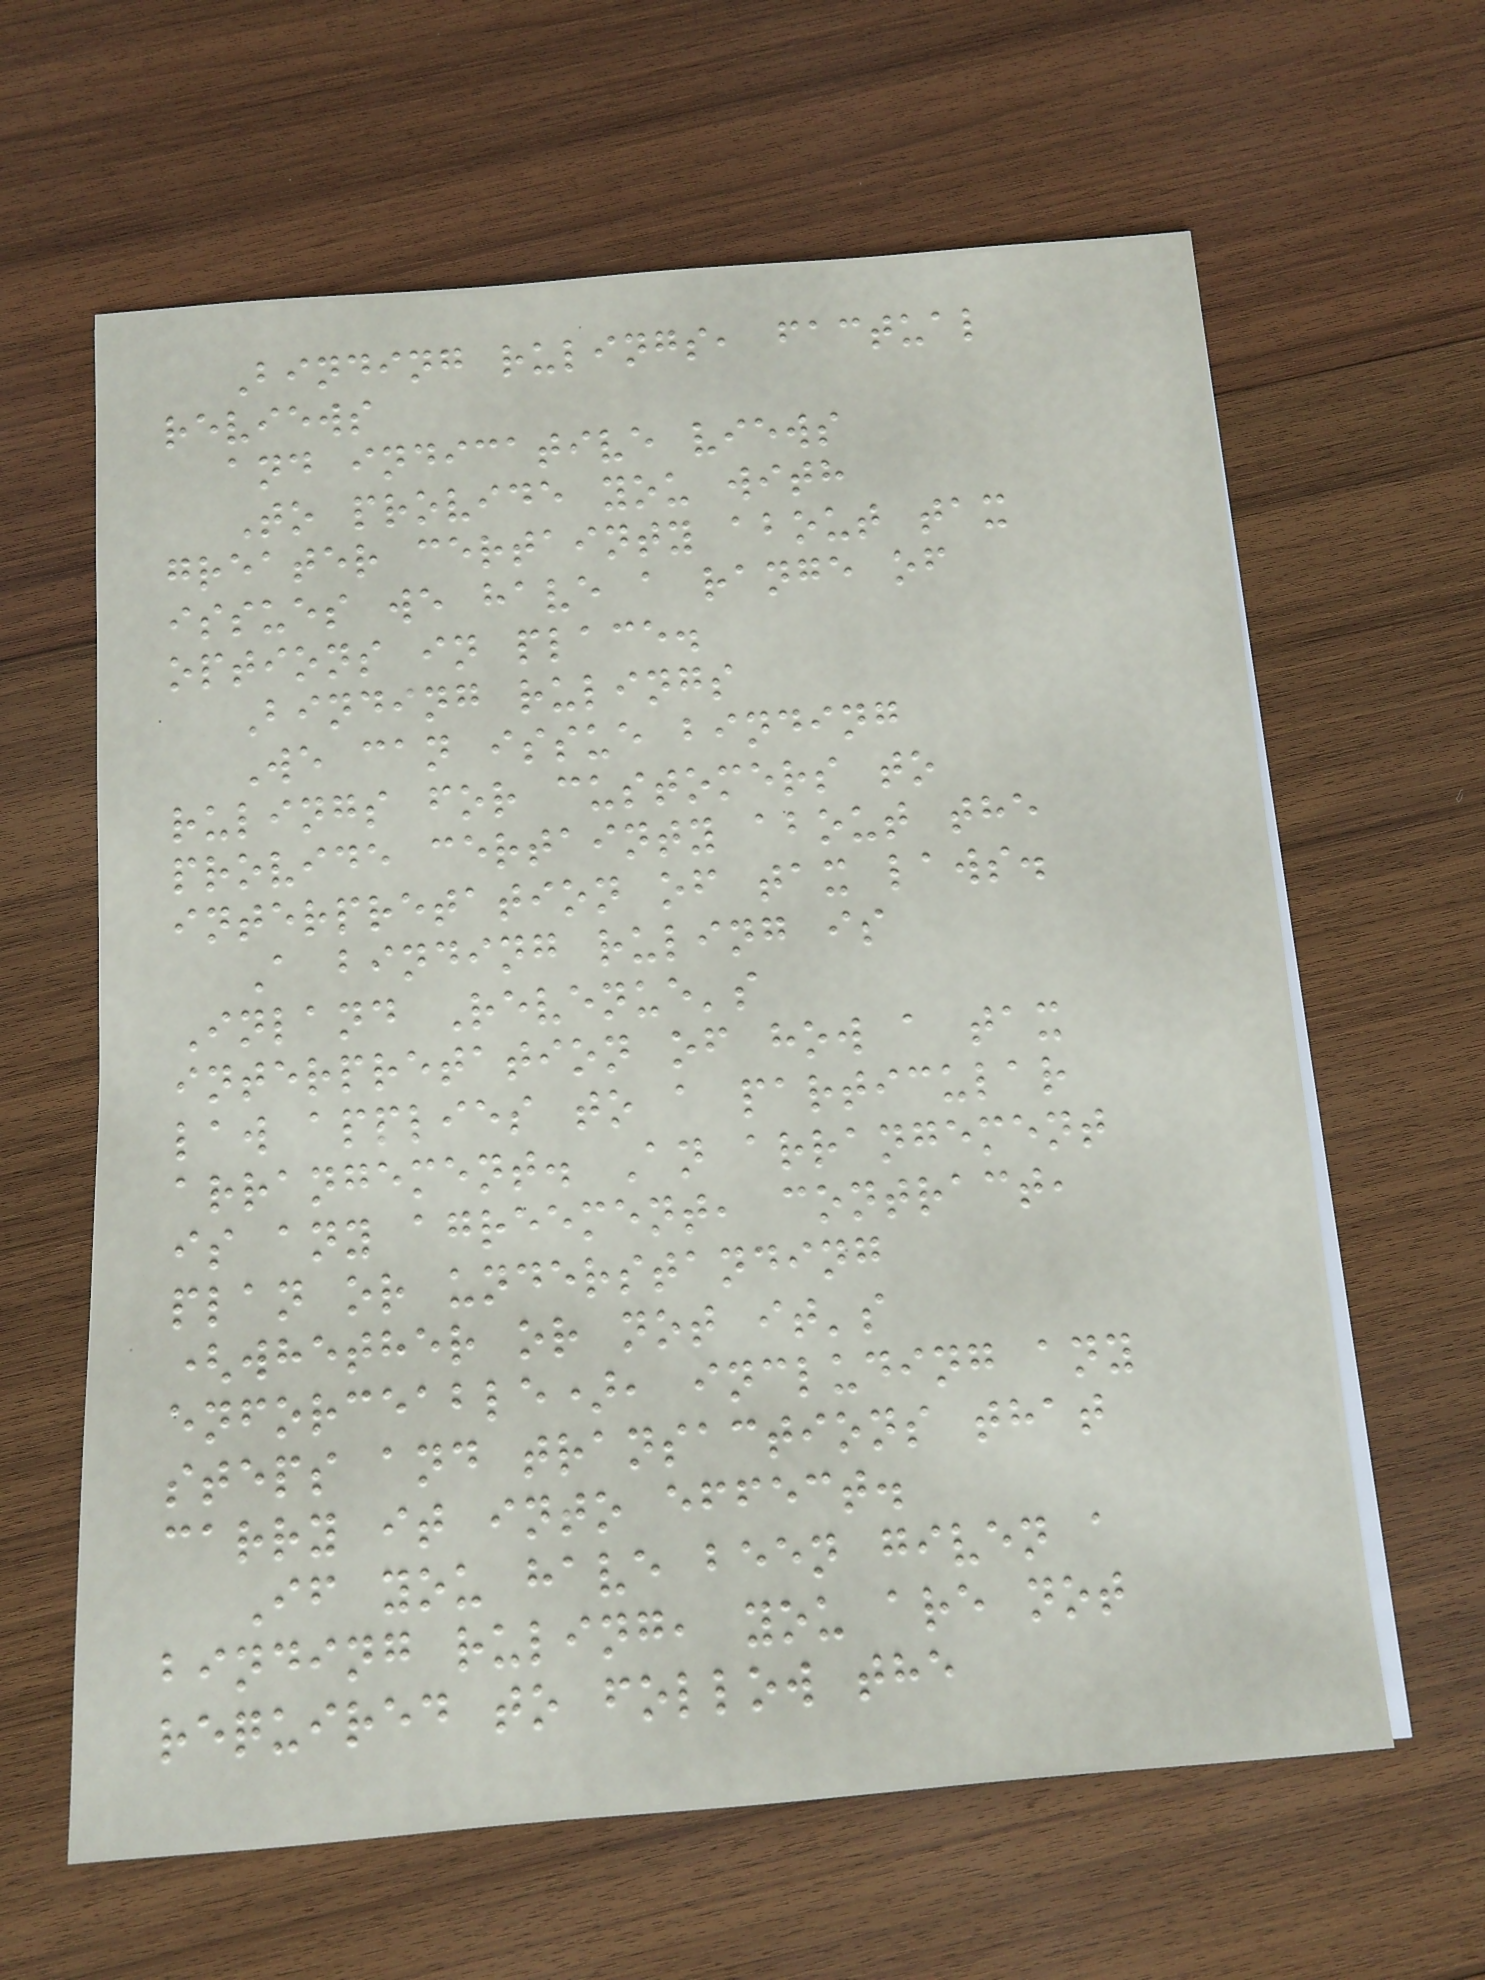Binding rulings, factual
reviews
and indicative views
To provide you with
greater certainty about tax
issues we have a range of
options in place.
Binding rulings
We can issue binding
rulings for customers to
provide certainty about the
interpretation of tax laws.
A binding ruling is
Inland Revenue's
interpretation of how a tax
law applies to a particular
arrangement. An arrangement
is any agreement, contract,
plan or understanding
(whether or not it's
enforceable), including any
steps and transactions that
carry it into effect.
If you have been given a
binding ruling, you are not
required to follow the
